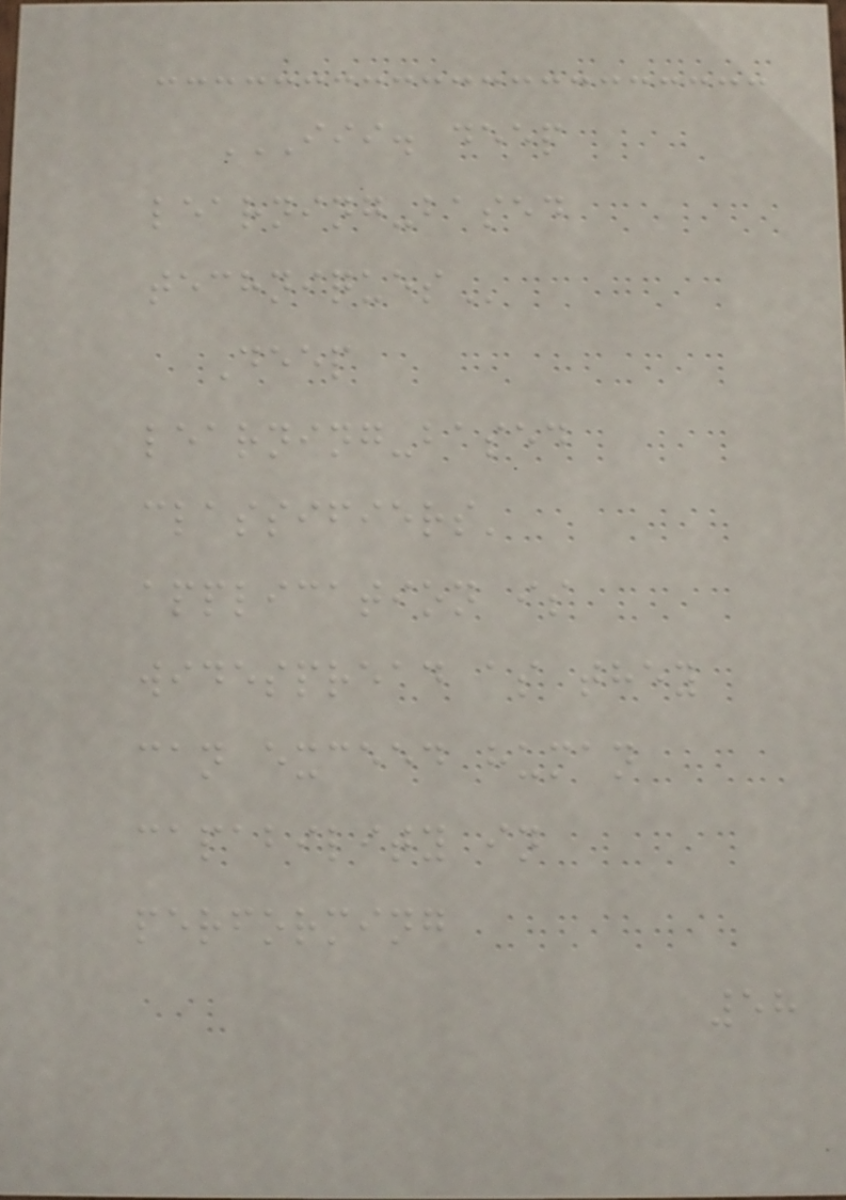III. DEEP
LEARNING-BASED
TECHNIQUES
Deep
learning-based
classifiers'
application is
widespread as they
can exceed human
capability in
performing
58
